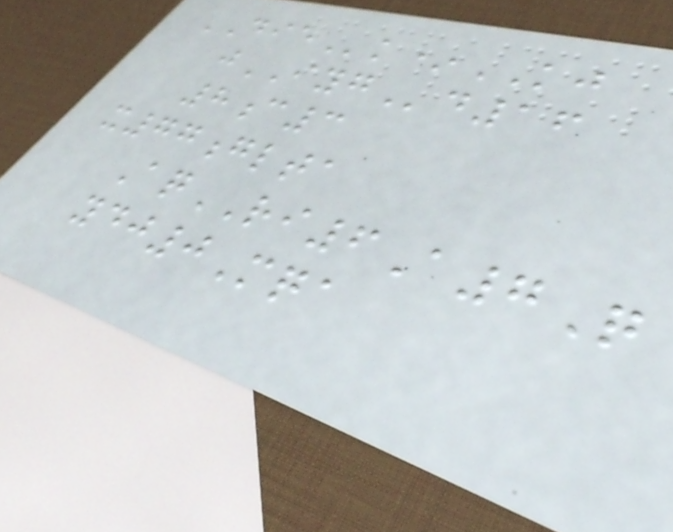DIEk*KJ
jIYGd16
8c3
x77glta
AqRI6A7Q
ydj0Mqa
